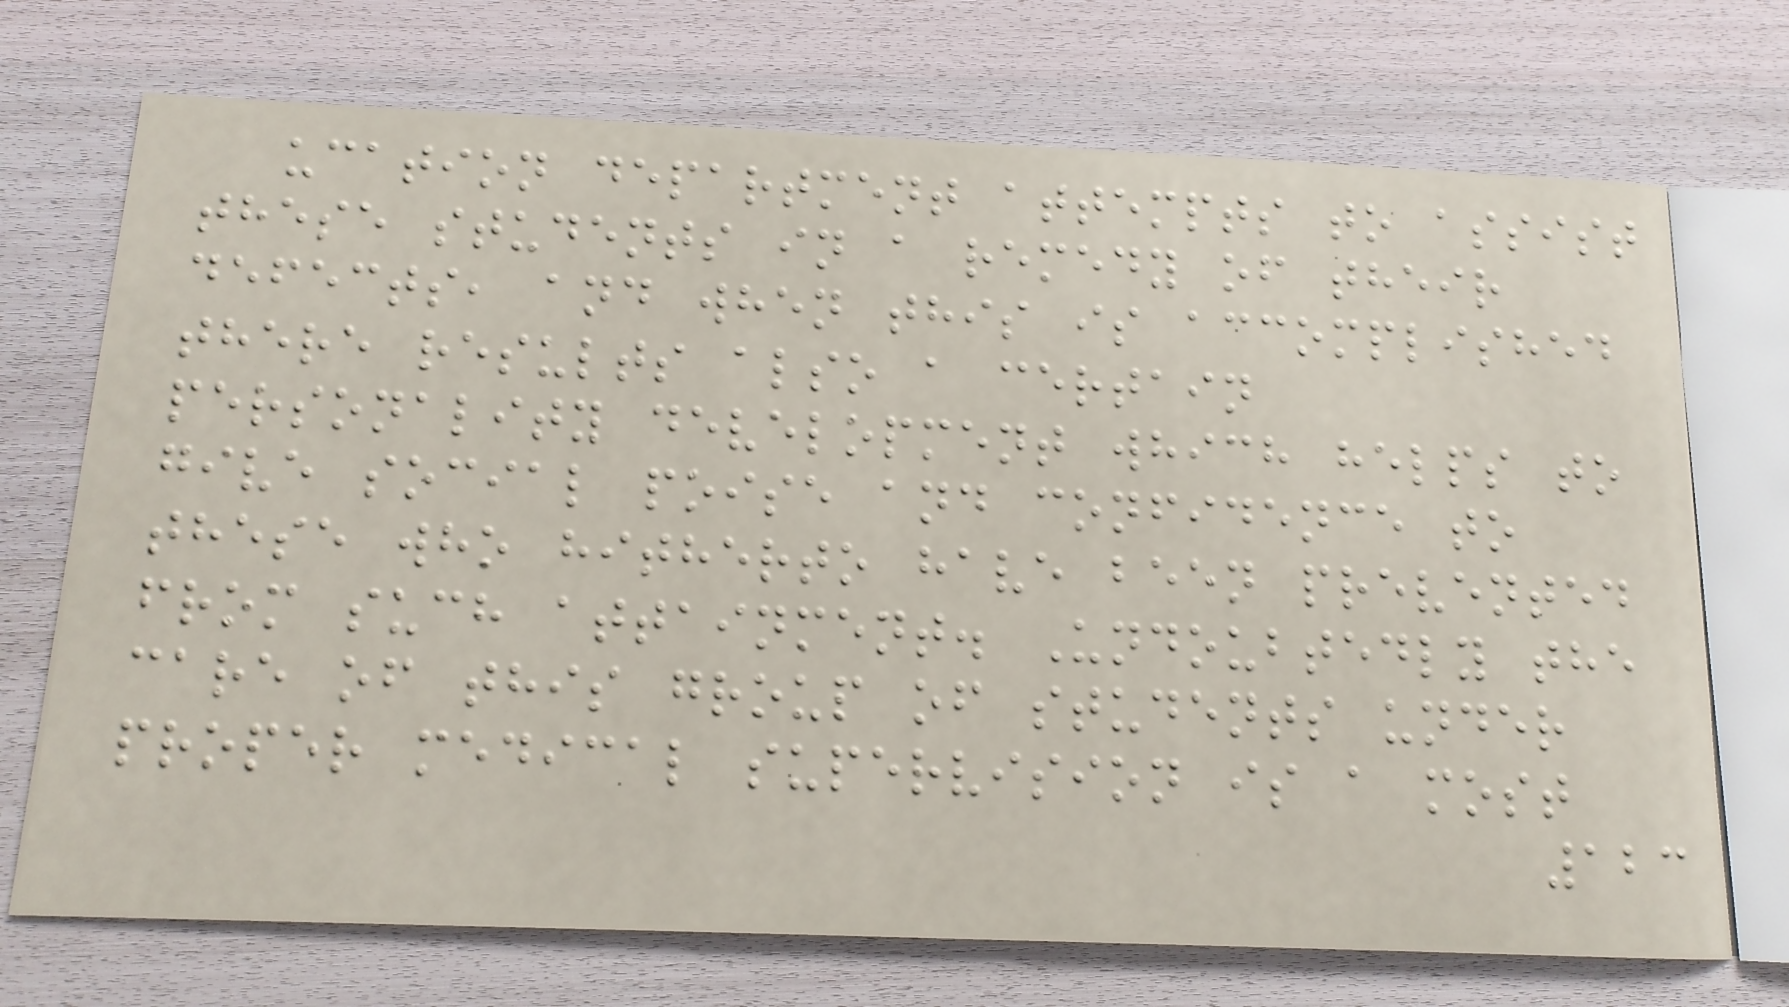ucation department attempts to assist
these students in a remedy of their
defects, and when this is accomplished
there results also a certain
personality development which helps to
give social poise and confidence to
these who hitherto have been prevented
from such attainment. Undoubtedly the
care of this group of students under
proper medical supervision is a most
123
